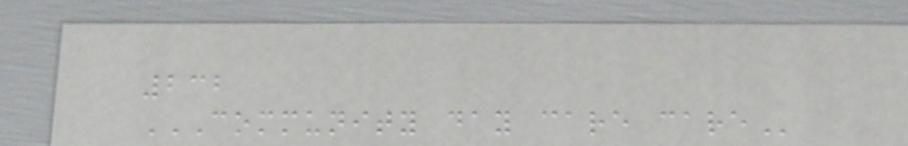232
COMMUNITY DAY CARE CARE
